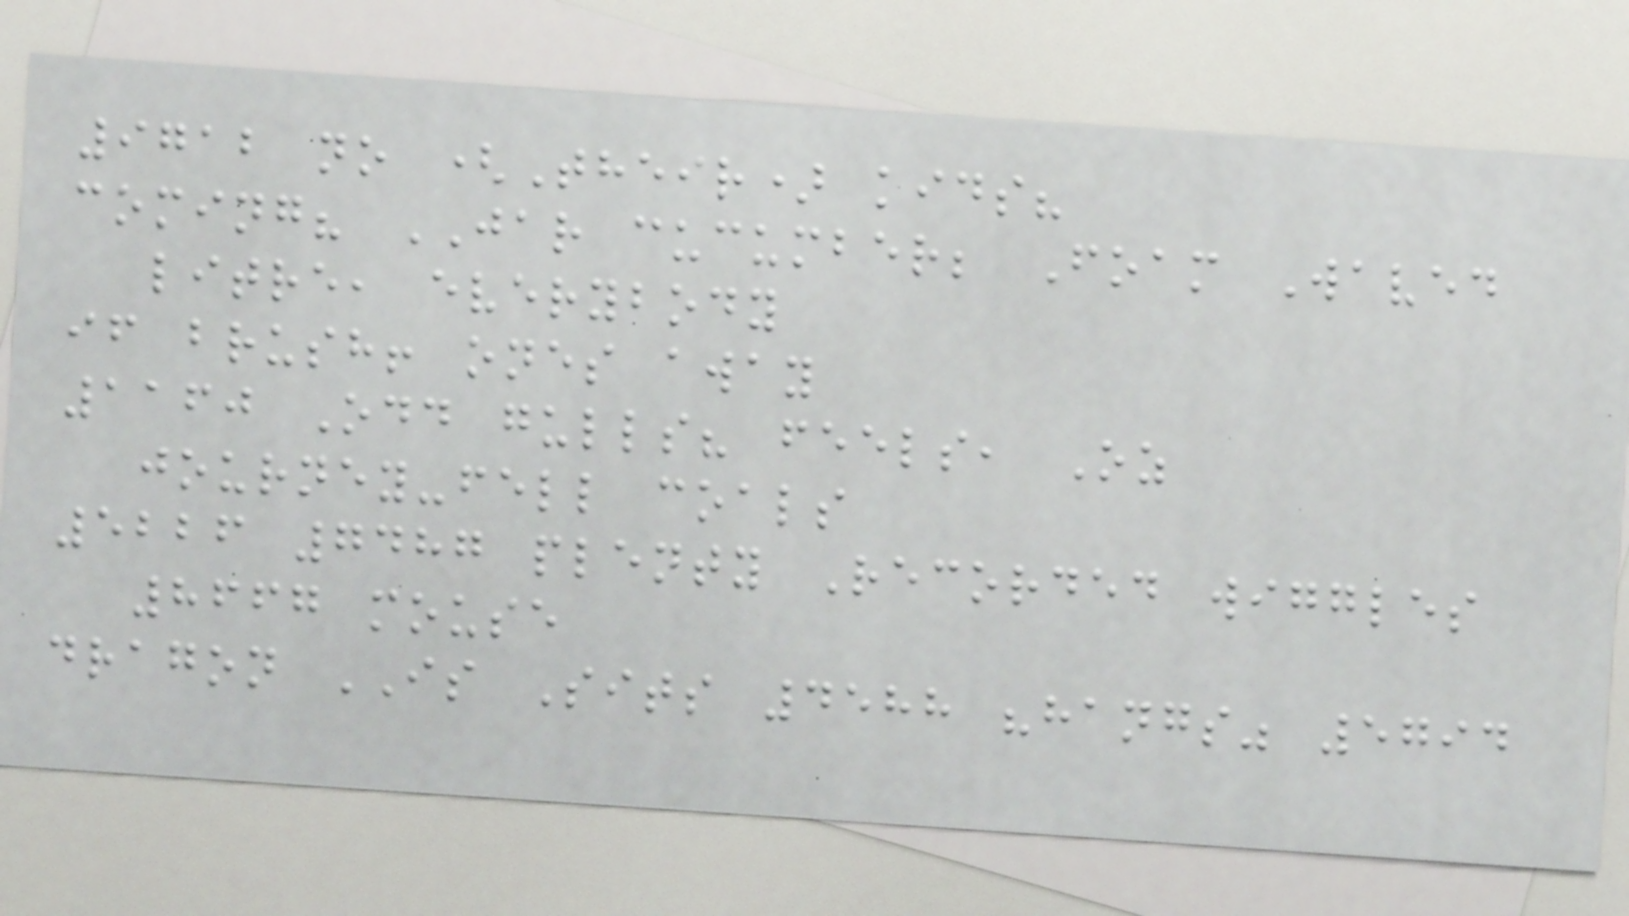9712 no (Their) kids?
coming? JAR cucumber; Foam Waved
litre, everybody
if brush! ones away
1160 Odd gulls? feels, Oz
journey-fell coals
5226 7487 plenty Recorded wiggles
8667 mouse
dragon IS Sits 4588 "hangs" 5794
